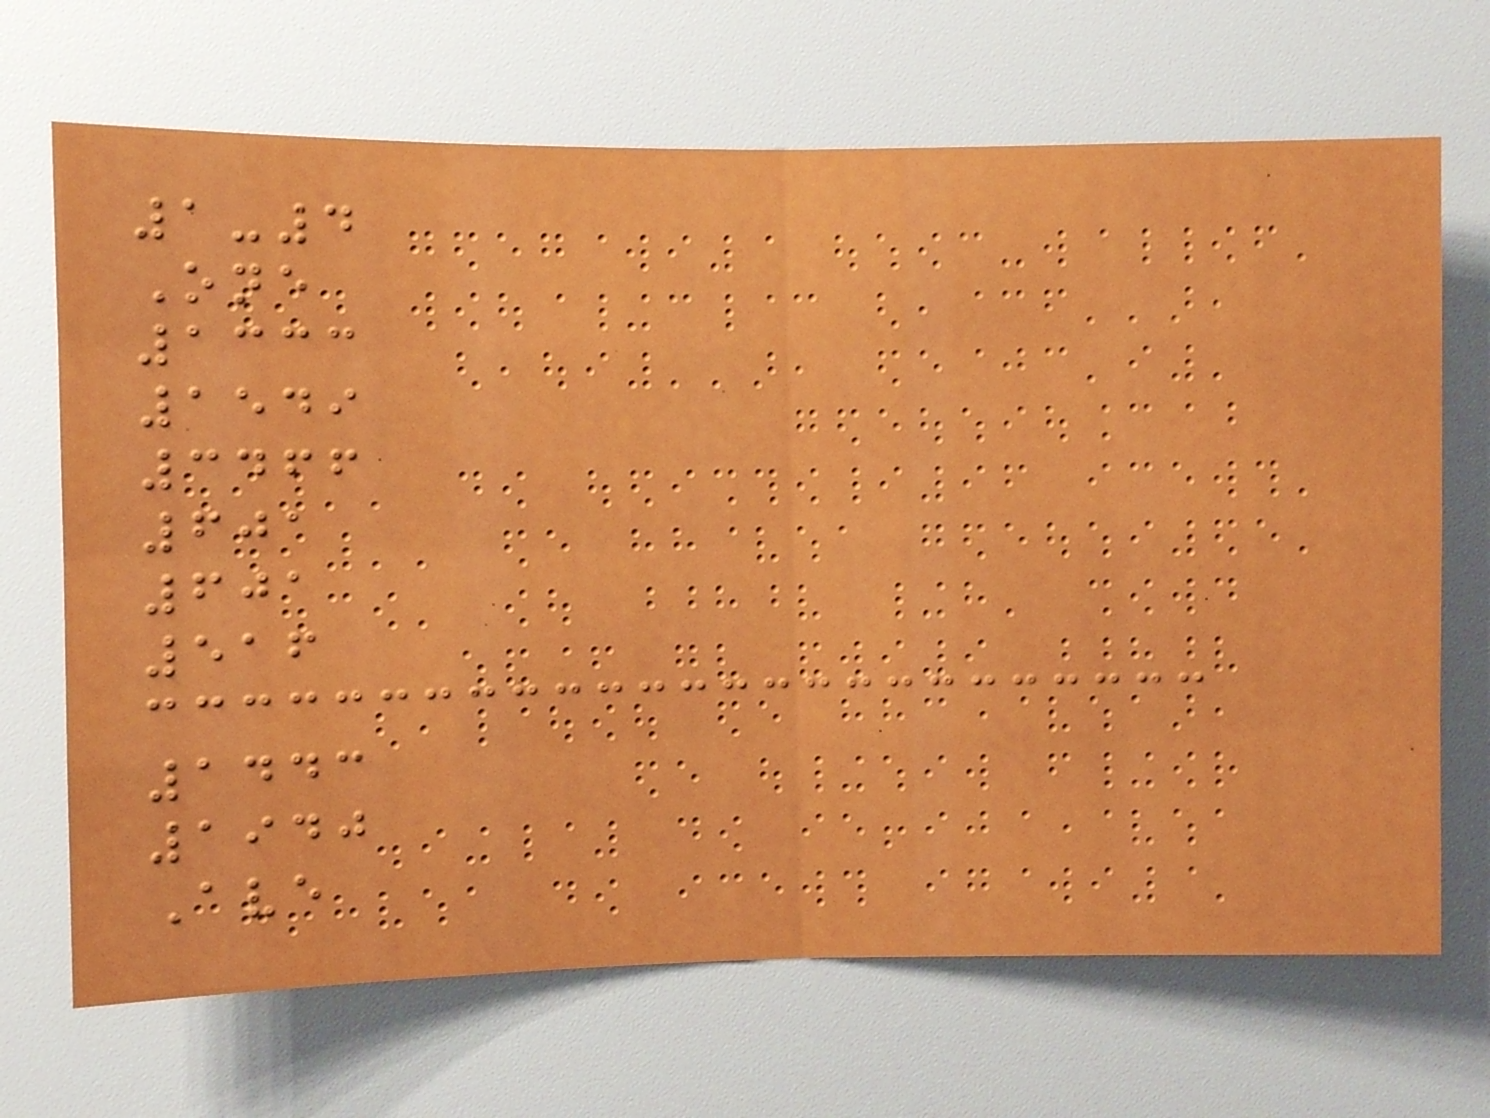1-4
One
1333
1549
3466
601
601
516
1443
1940
Ave
